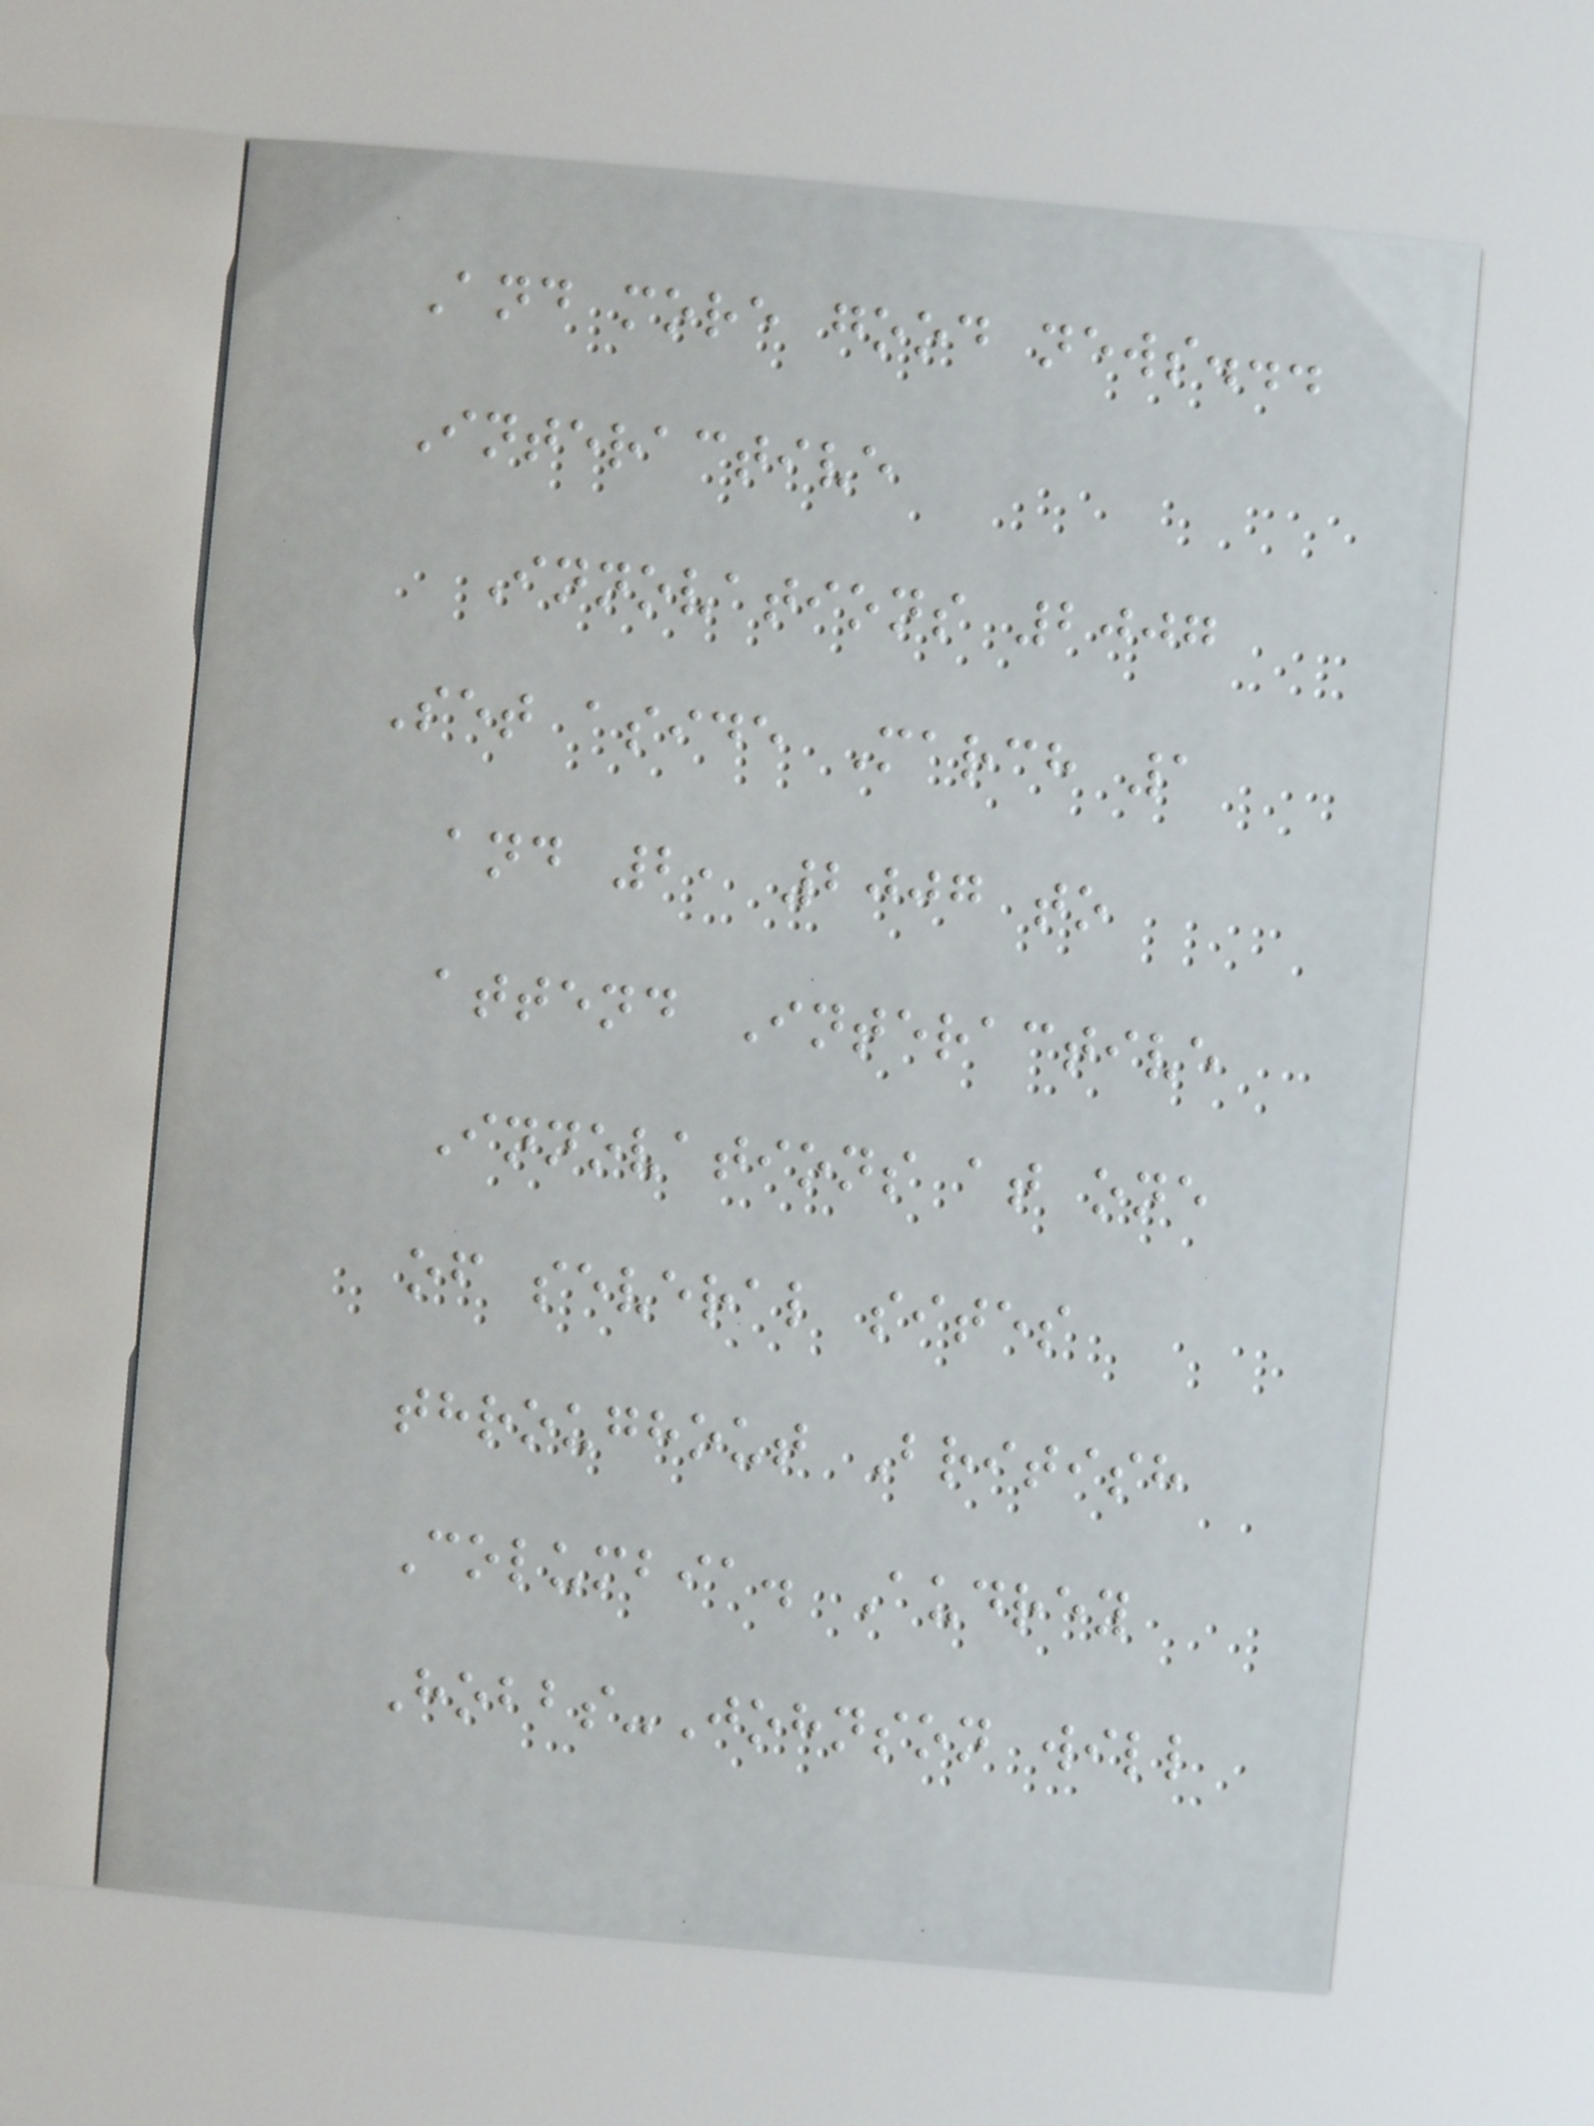And more good news...
Interactive
Innovations 2007
Set aside March 1
and 2, 2007 to
attend Interactive
Innovations at one
of several sites
throughout British
Columbia. Audrey
Hobbs-Johnson will
